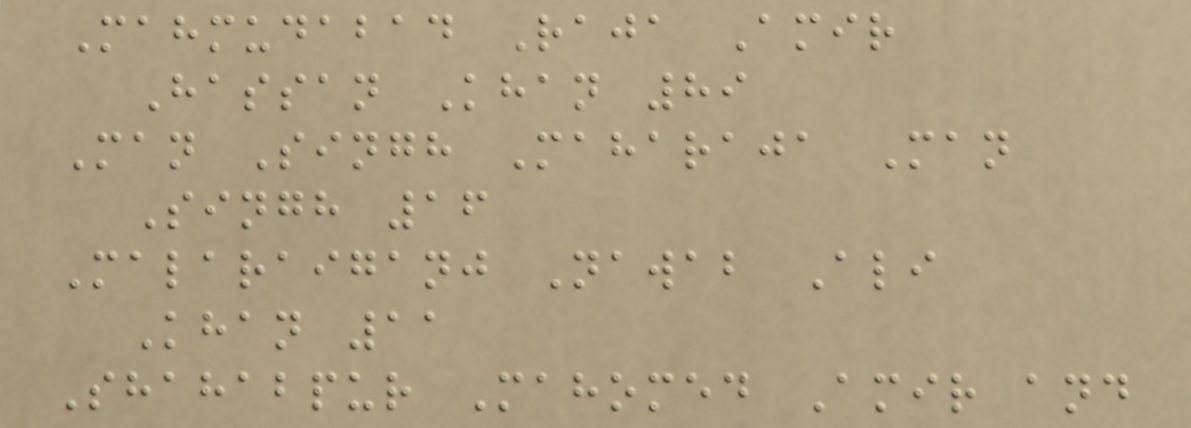Mahmudabad Raja Amir
Hassan Khan 89
Man Singh Maharaja Man
Singh 16
Malaraiganj Nawab Ali
Khan 11
Shahabpur Mahomed Amir and
